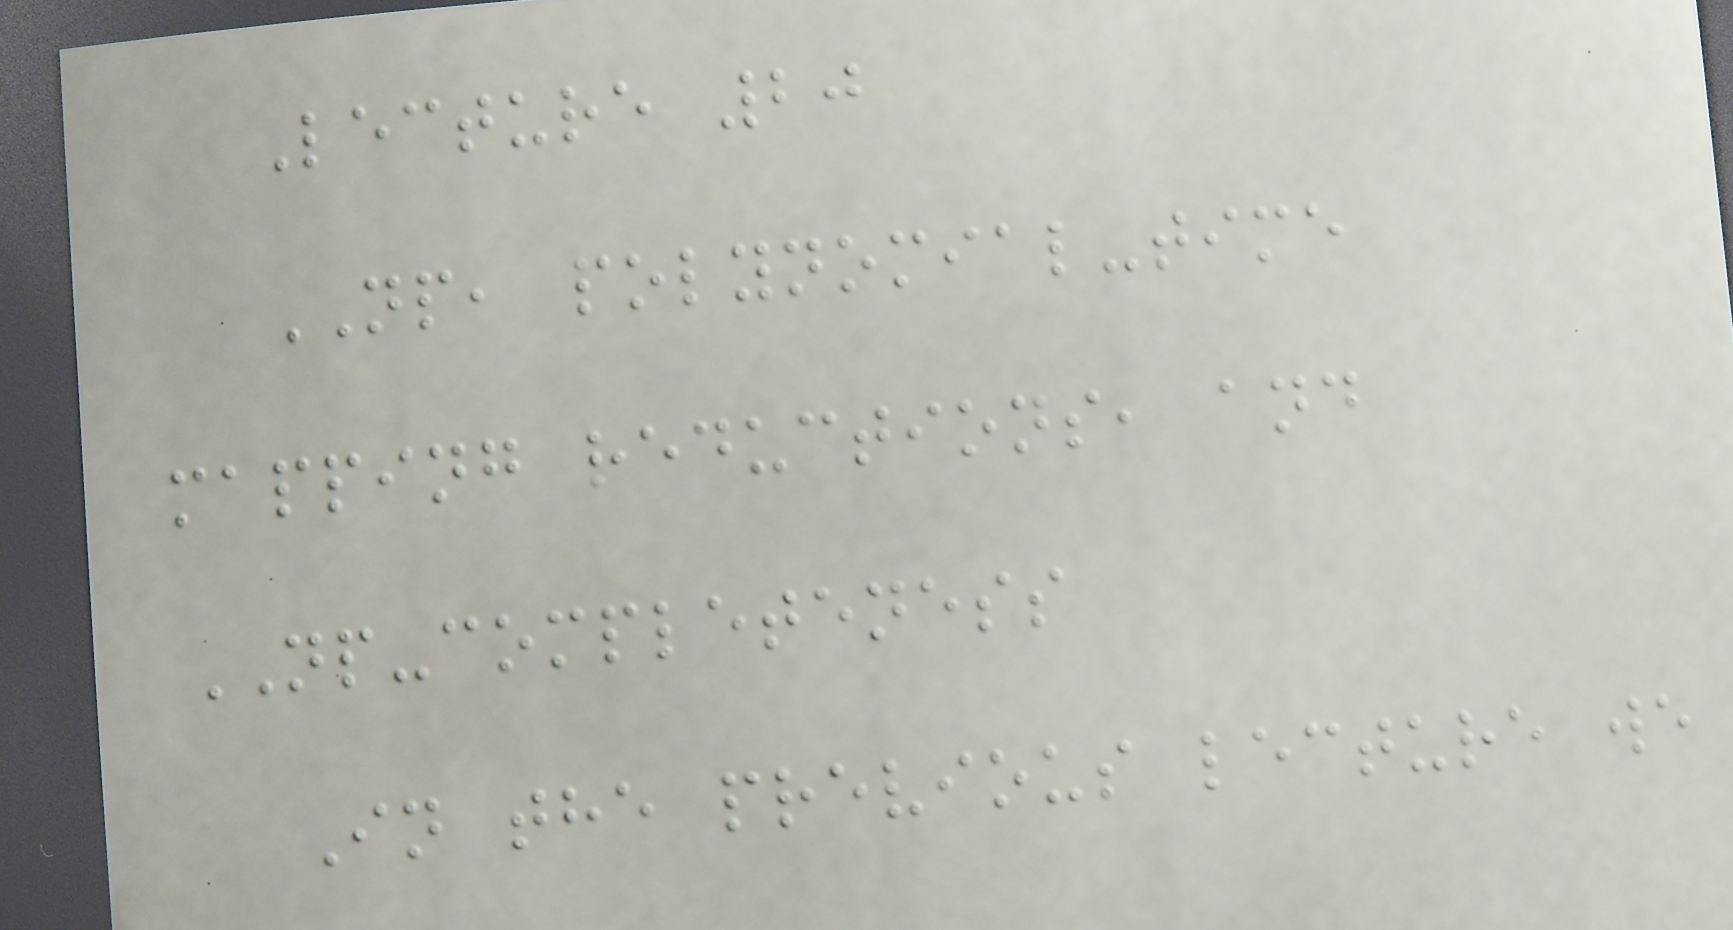Lecture 20
NP, polynomial-time
mapping reductions, and
NP-completeness
In the previous lecture we
